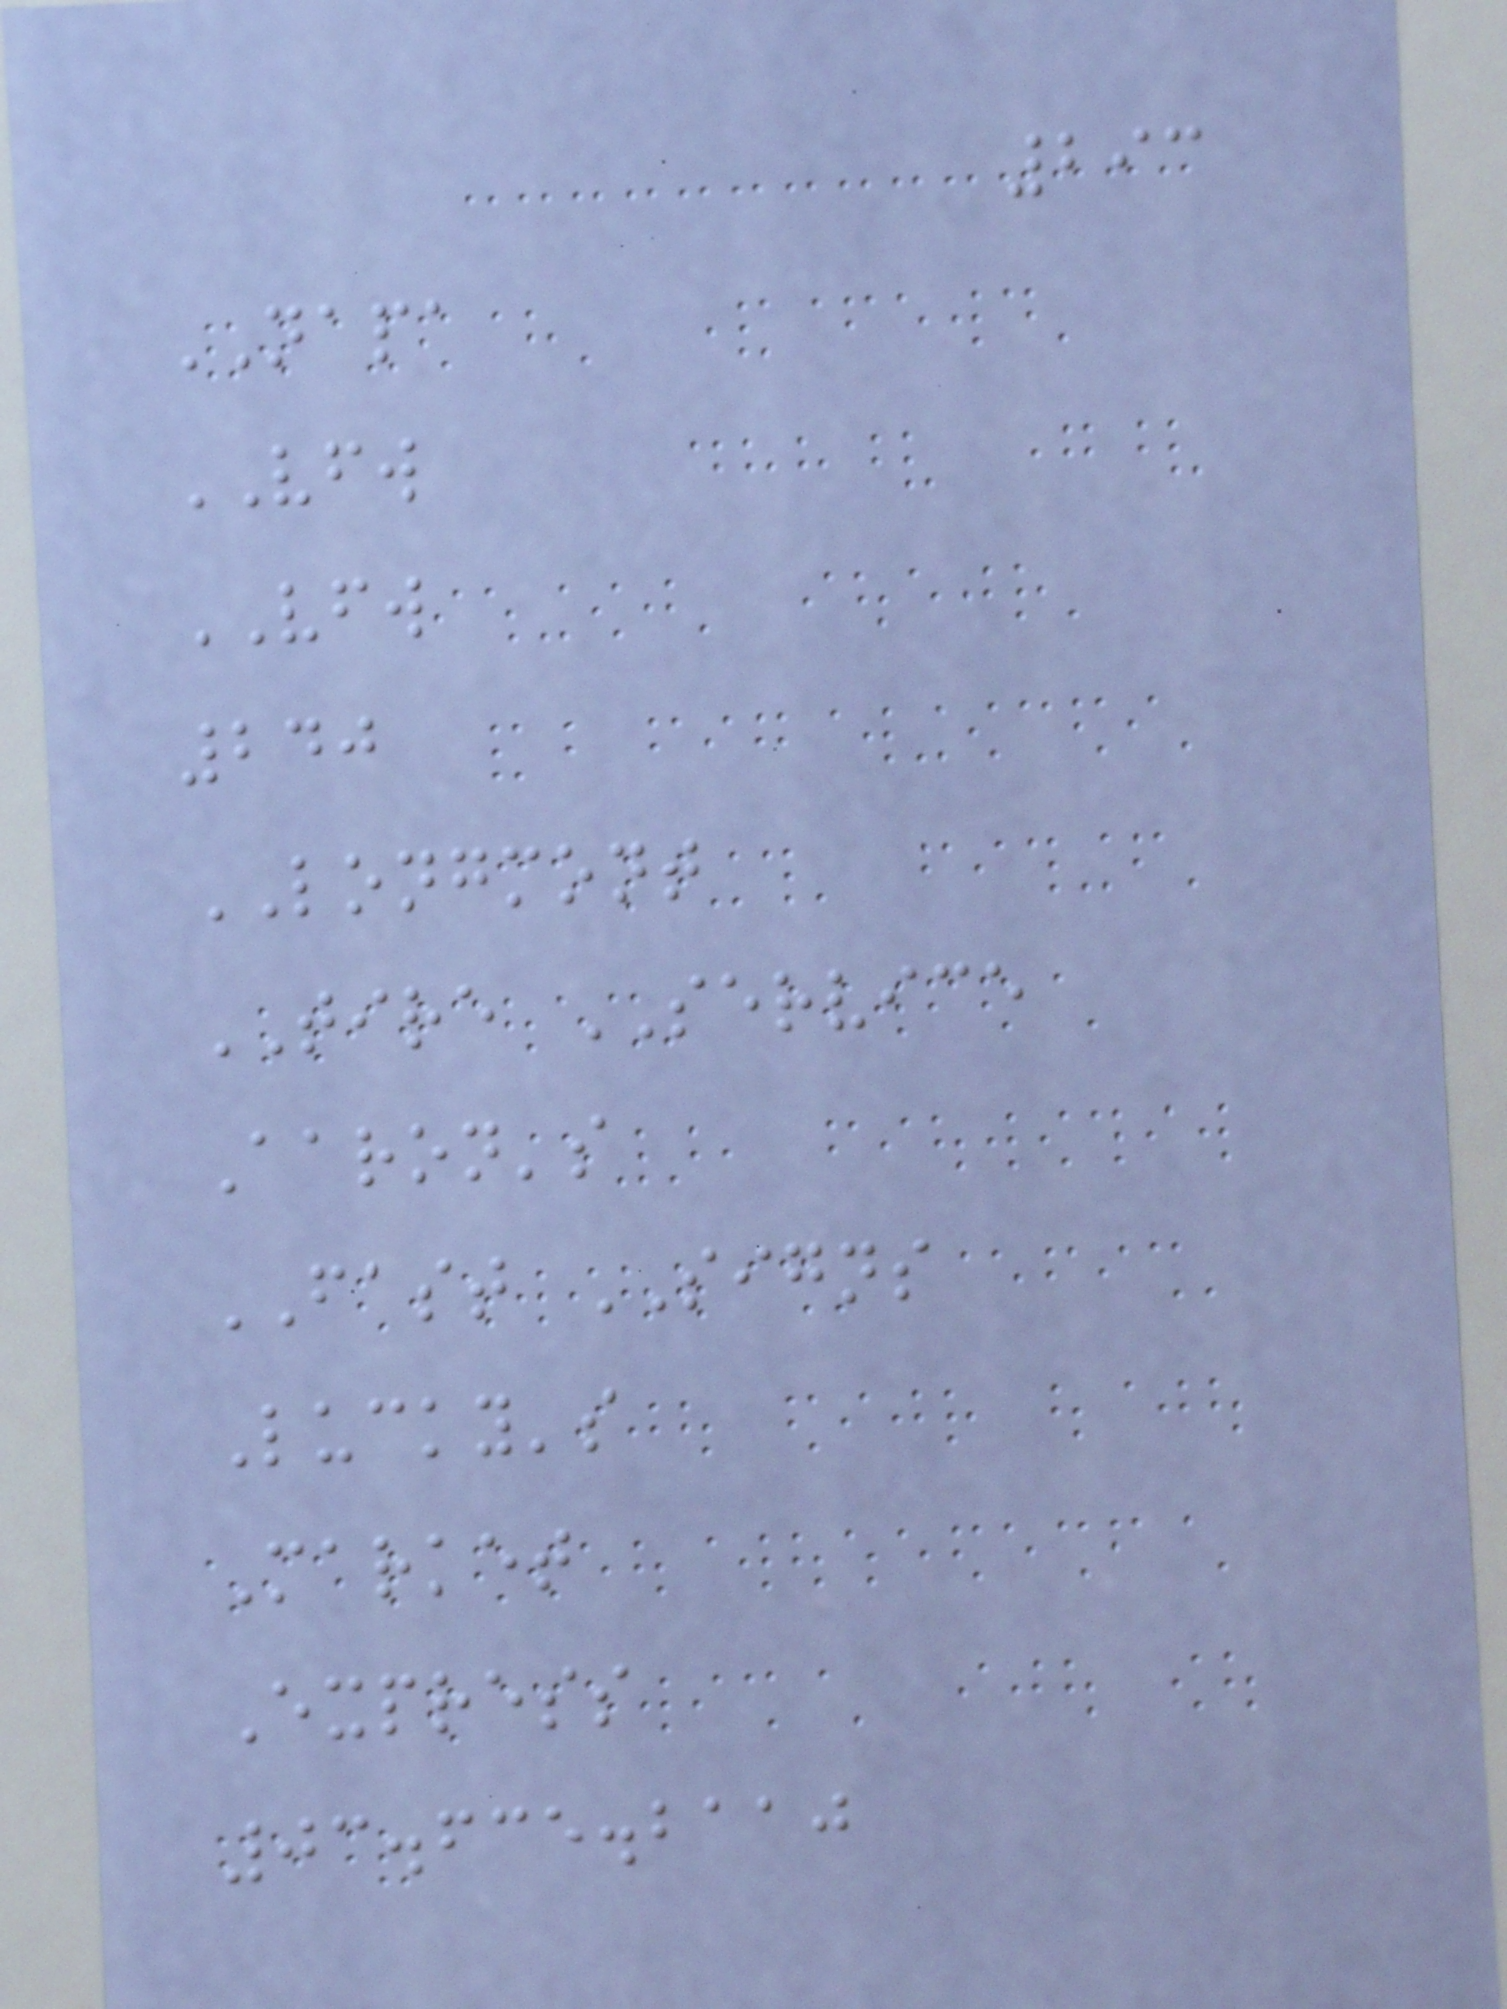293
NAPA
VFW
VFW
240
LONGMONT
TIRE SERVICE
Aaron's
FAST SIGNS
Lucky's
Market
Express
03.635.2110
